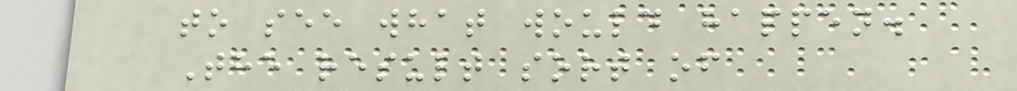to see what would happen.
The result sort of
